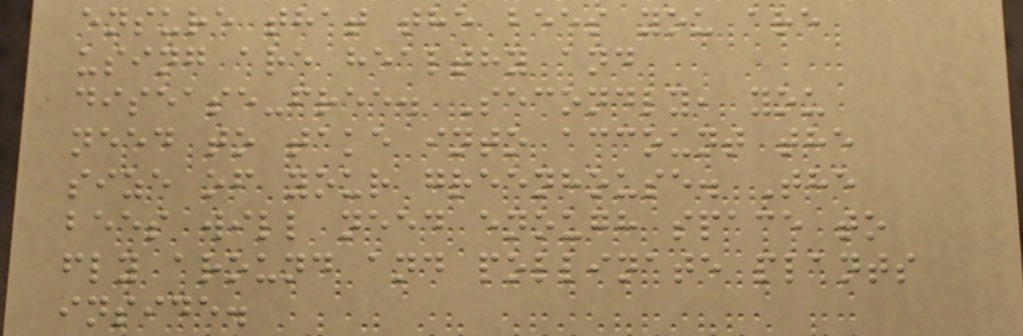ensure that the bees you are
using are healthy and
disease-free. Secondly, you
need to take into account the
size of your greenhouse. The
bees will need enough space to
fly around and pollinate plants
inside.
